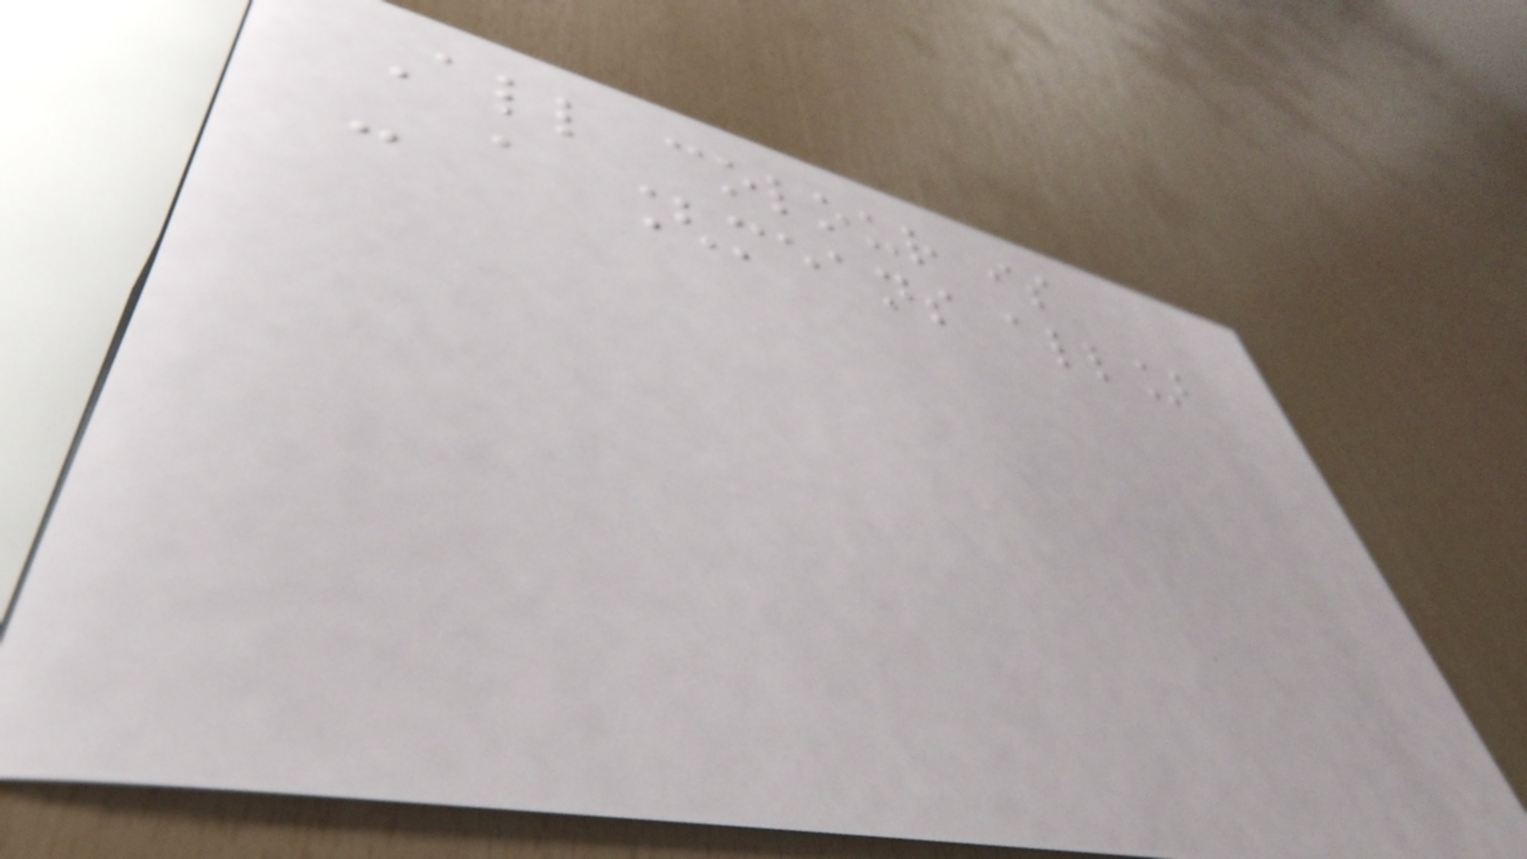All colour is
- a [means all]
